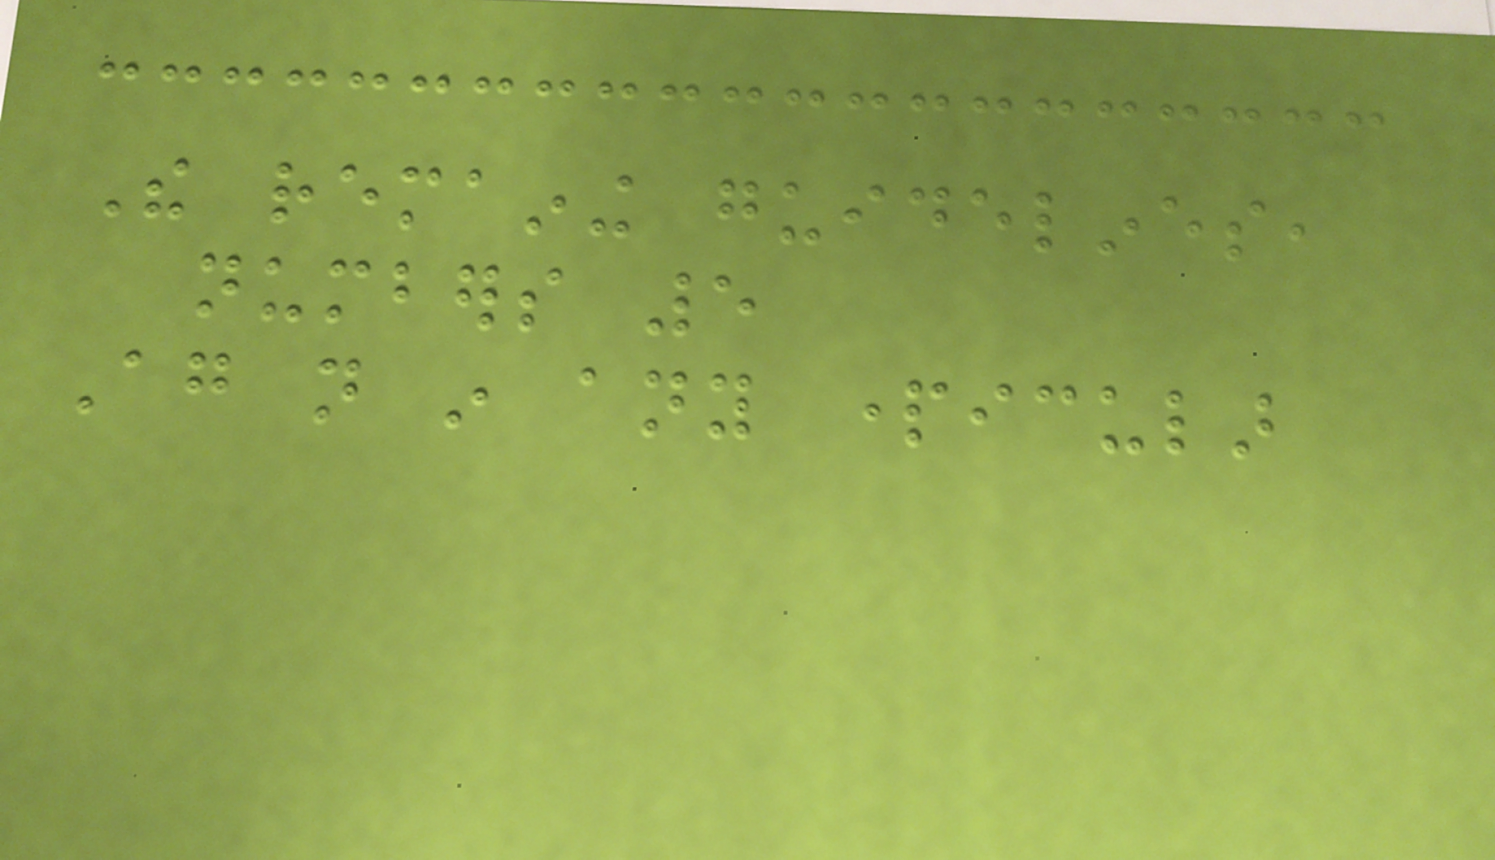The remaining guidelines,
numbers 5
Again not in any particular
